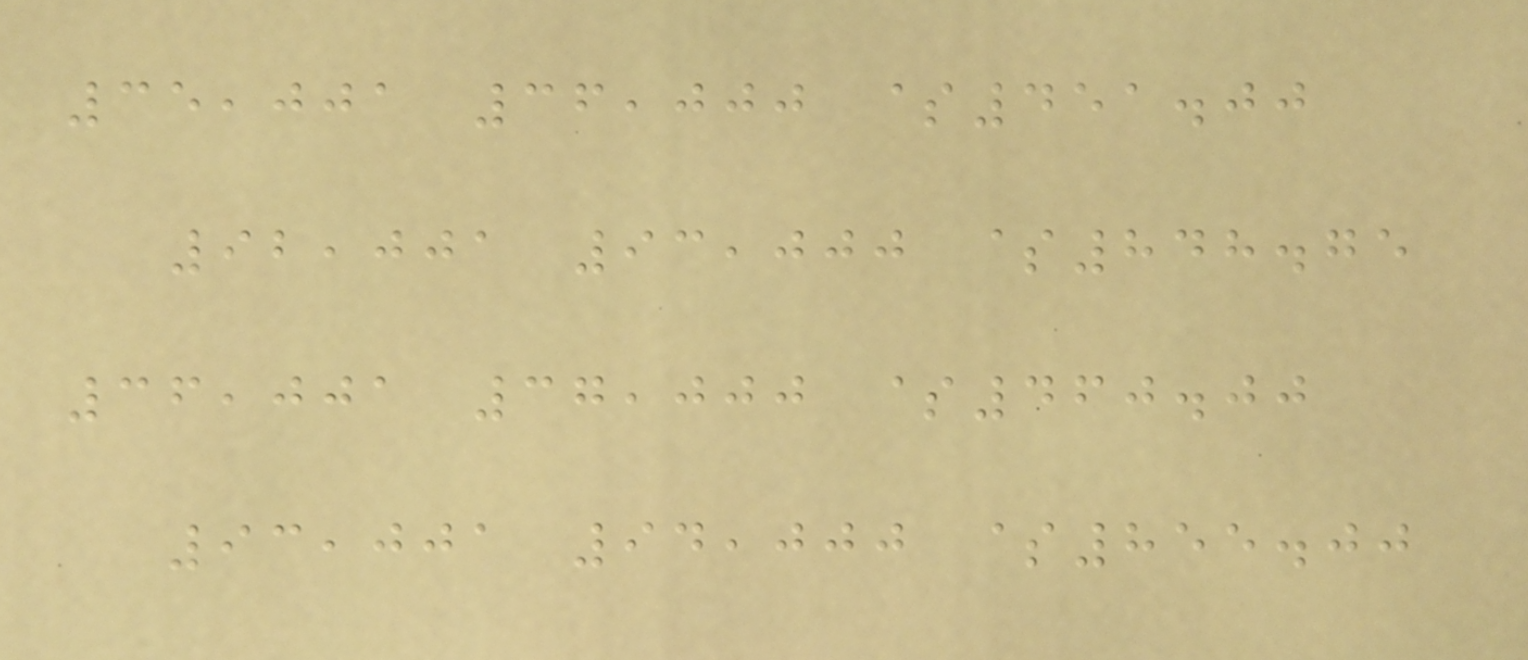35,001 36,000 $451.00
92,001 93,000 $848.75
36,001 37,000 $460.00
93,001 94,000 $855.00
